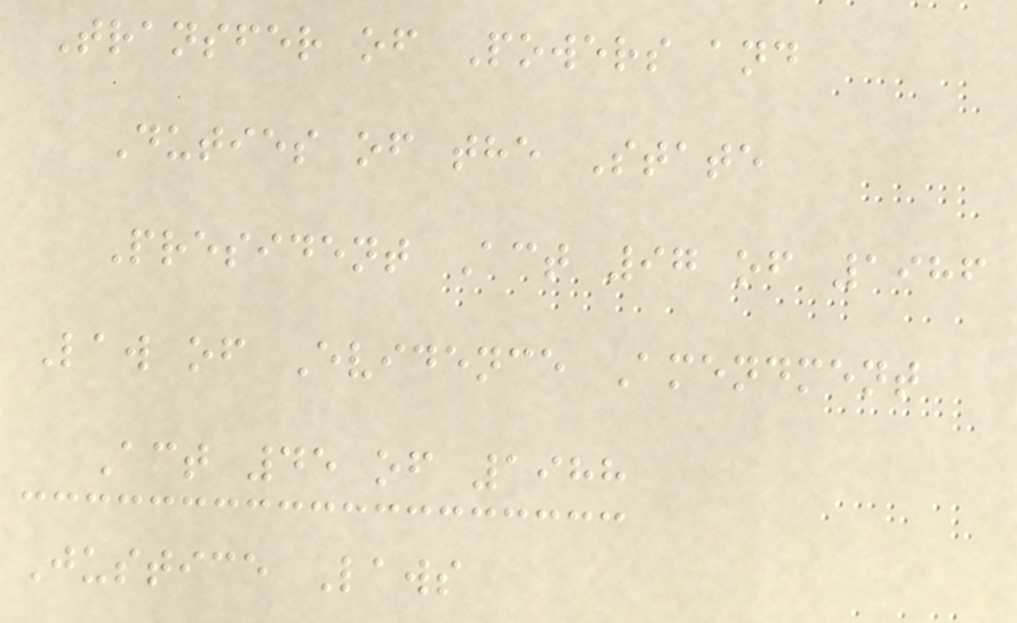Transfer of Powers and
Duties of the State
President Act 97 of 1986
Law of Evidence Amendment
Act 45 of 1988
Justice Laws
